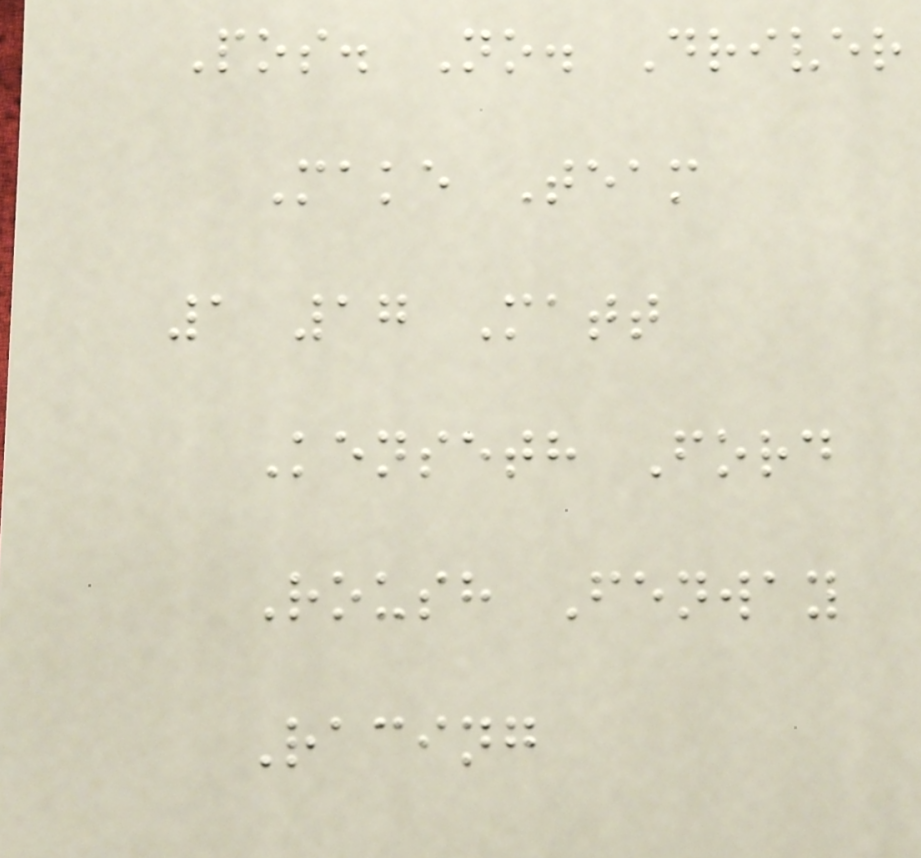Pos. No. Driver
Make Team
1 17 Matt
Kenseth Ford
Roush Fenway
Racing
